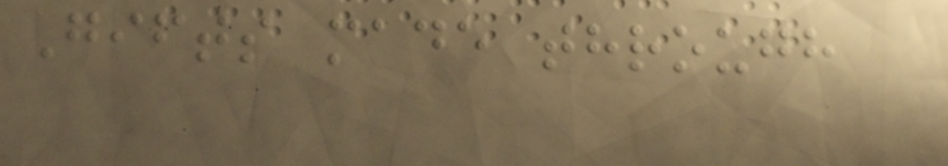Gifts made through
